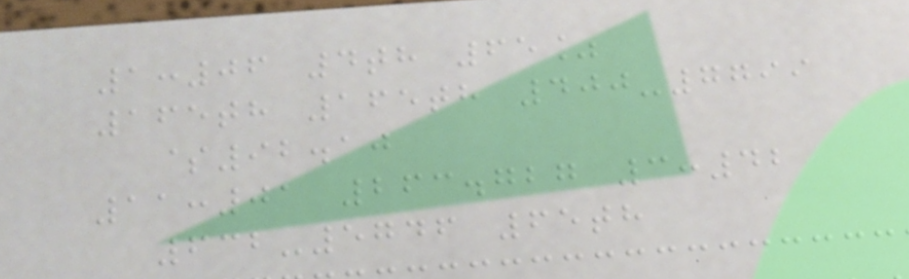1:06 4th 65%
165th 165th 400-7799
$92.10
11:01 263.727 3:42
632-5746 65th
